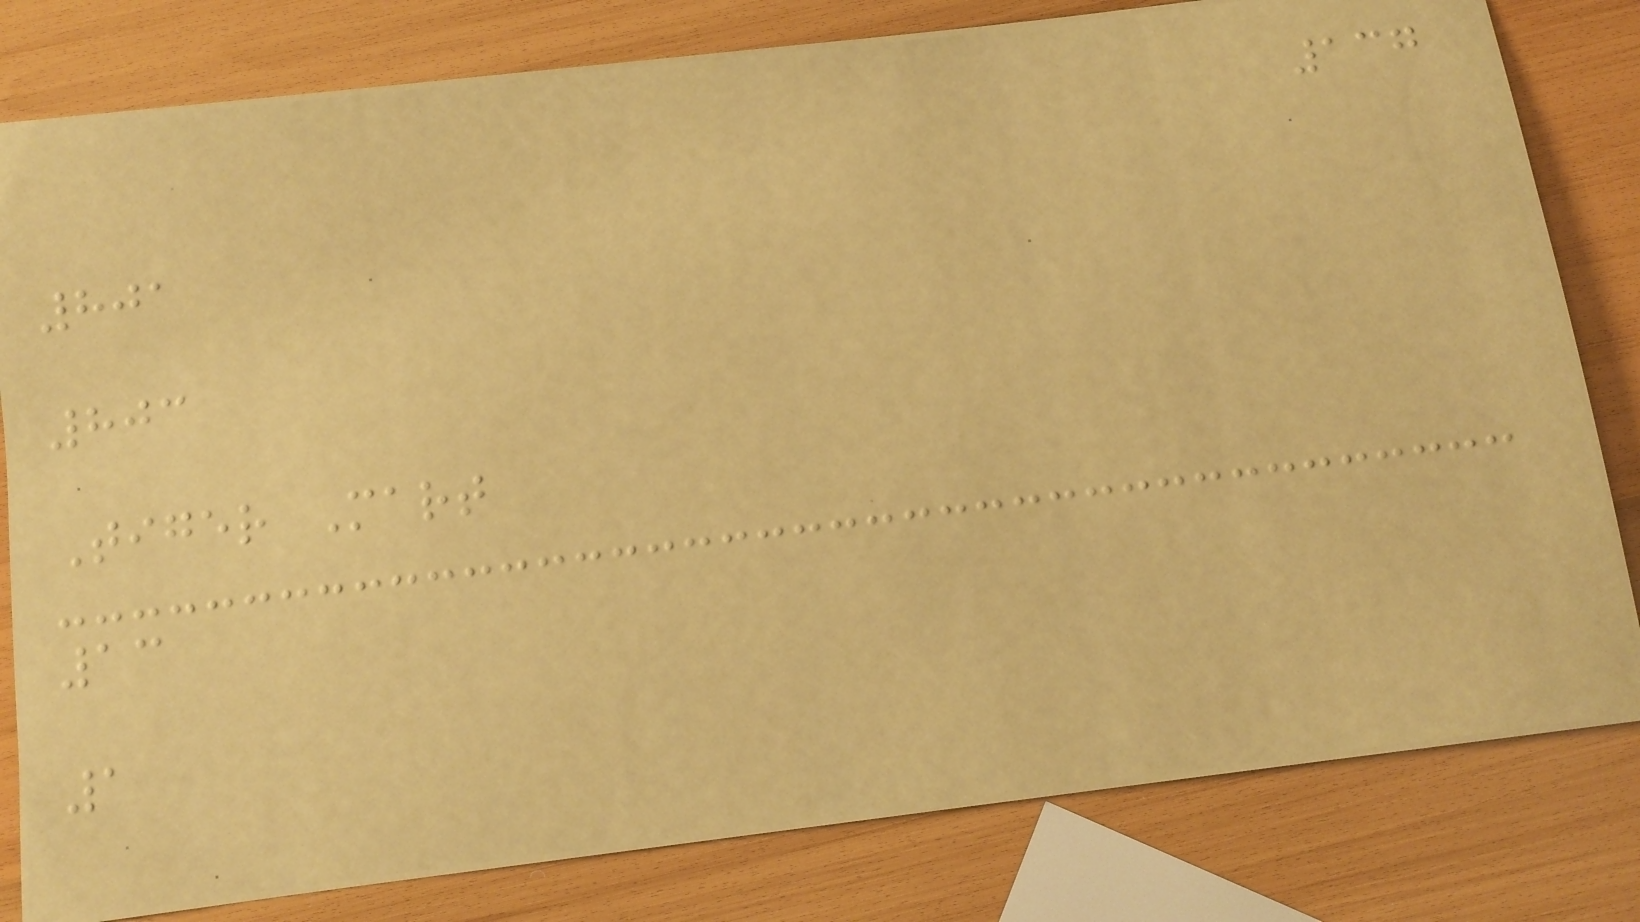137
801
803
Tiger Mart
13
1
